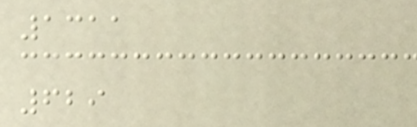1311
629
